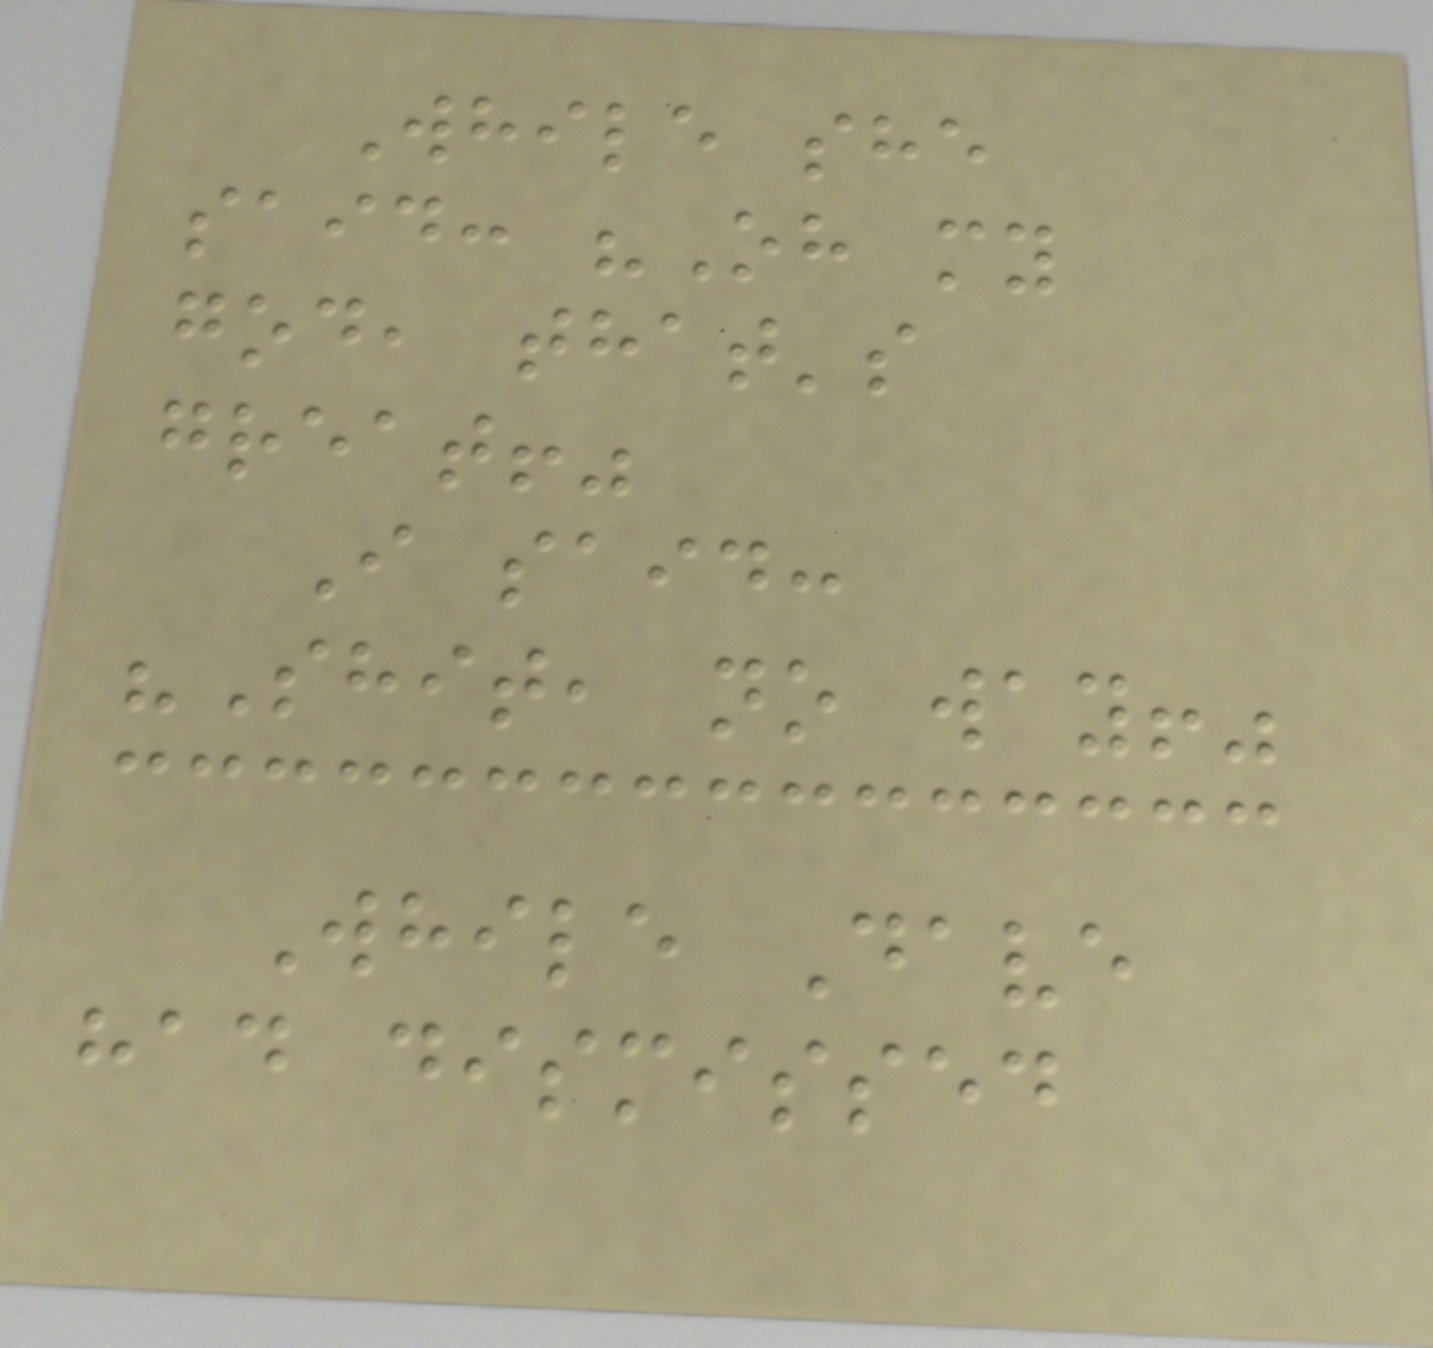While she
said: "Oh my
god, that's
great!"
I said:
"Shit, no way!"
While Dave
had dismissed
